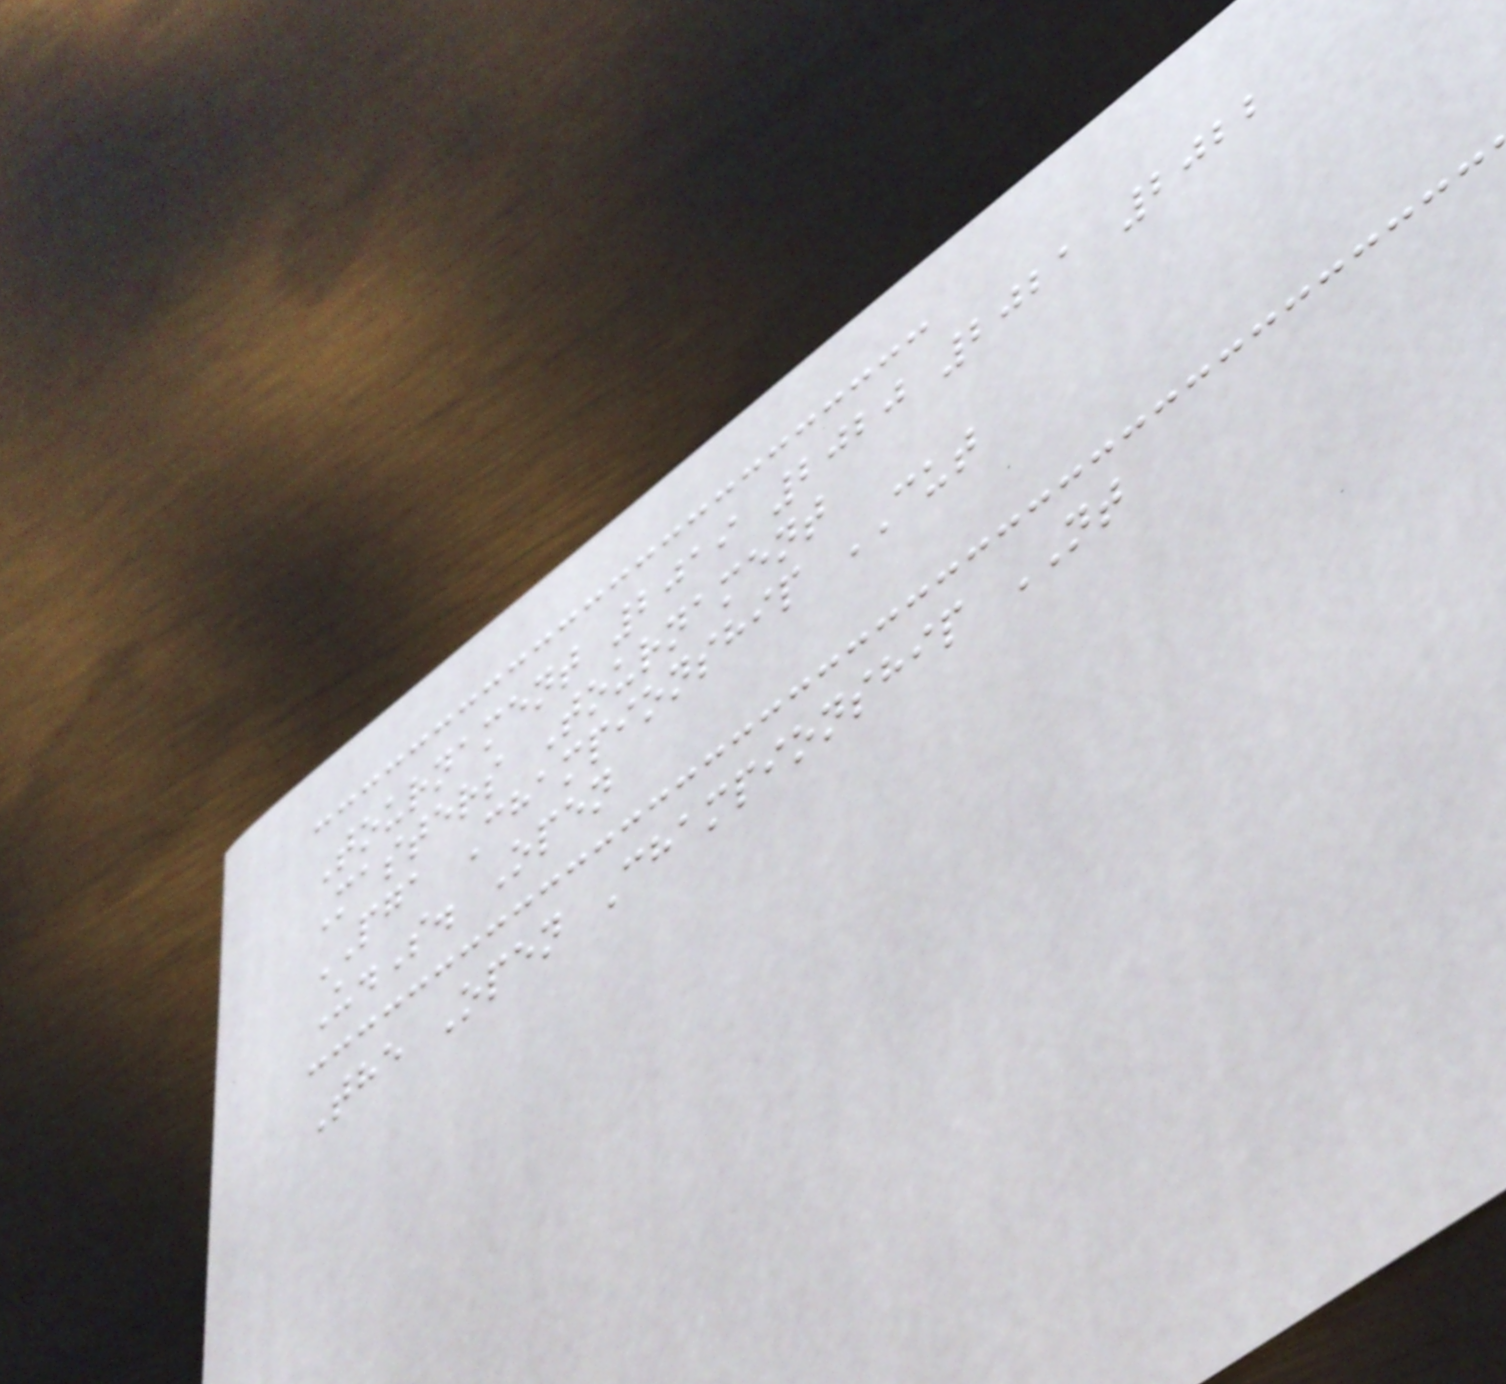Tournament 2019 2020 2021 2022
Masters Tournament
PGA Championship CUT
U.S. Open
The Open Championship NT
